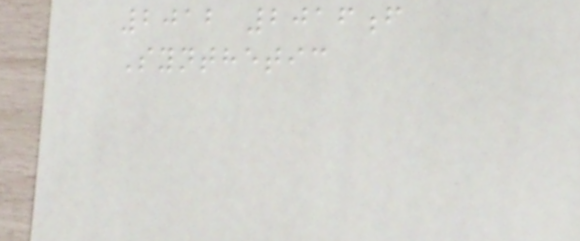2012 2016f
Synthetic
